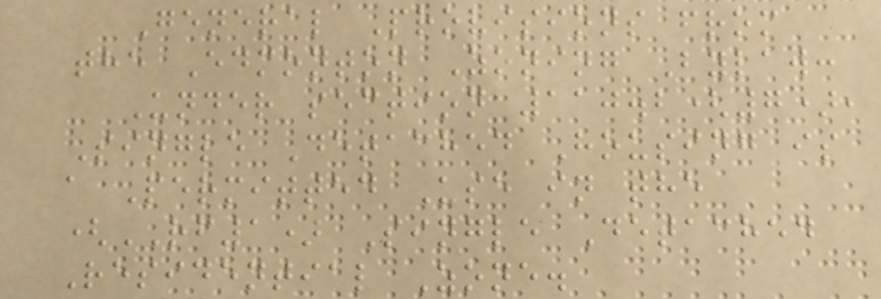General Provisions from
the Edmonton Zoning Bylaw:
Under section 110.2(7),
Single Detached Housing is
a Permitted Use in the
(RF1) Single Detached
Residential Zone.
